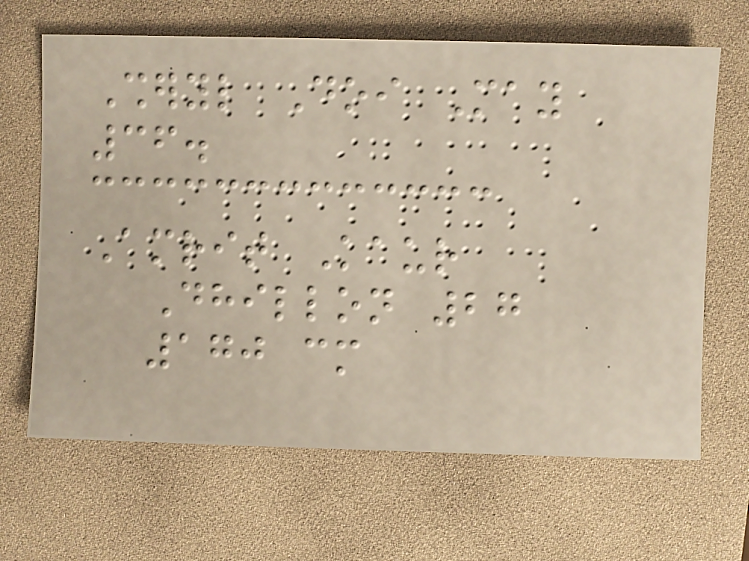Sheryl Doi May
36.
Amrit Kaur
Dhillon 27
170 cm
